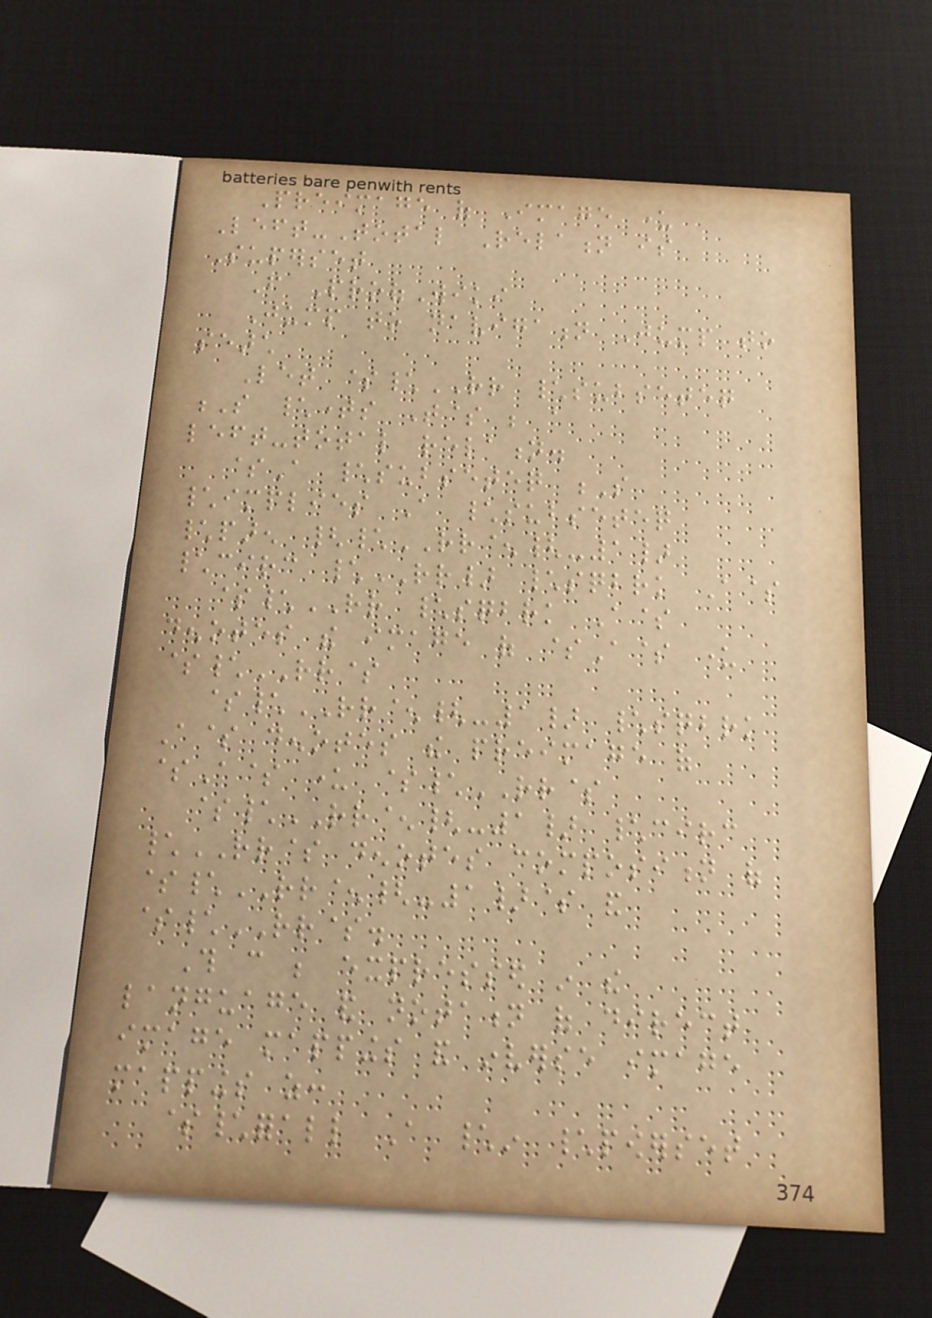Preimage of Image under
Left-Total Relation is
Superset
From ProofWiki
Jump to navigation Jump to
search
Let $\RR \subseteq
S \times T$ be a
left-total relation.
$A \subseteq S
\implies A \subseteq
\paren {\RR^{-1}
\circ \RR} \sqbrk A$
$\RR \sqbrk A$
denotes the image of $A$ under
$\RR$
$\RR^{-1} \sqbrk
A$ denotes the preimage of
$A$ under $\RR$
$\RR^{-1} \circ
\RR$ denotes composition of
$\RR^{-1}$ and
$\RR$.
This can be expressed in the
language and notation of direct
image mappings and inverse image
mappings as:
$\forall A \in \powerset
